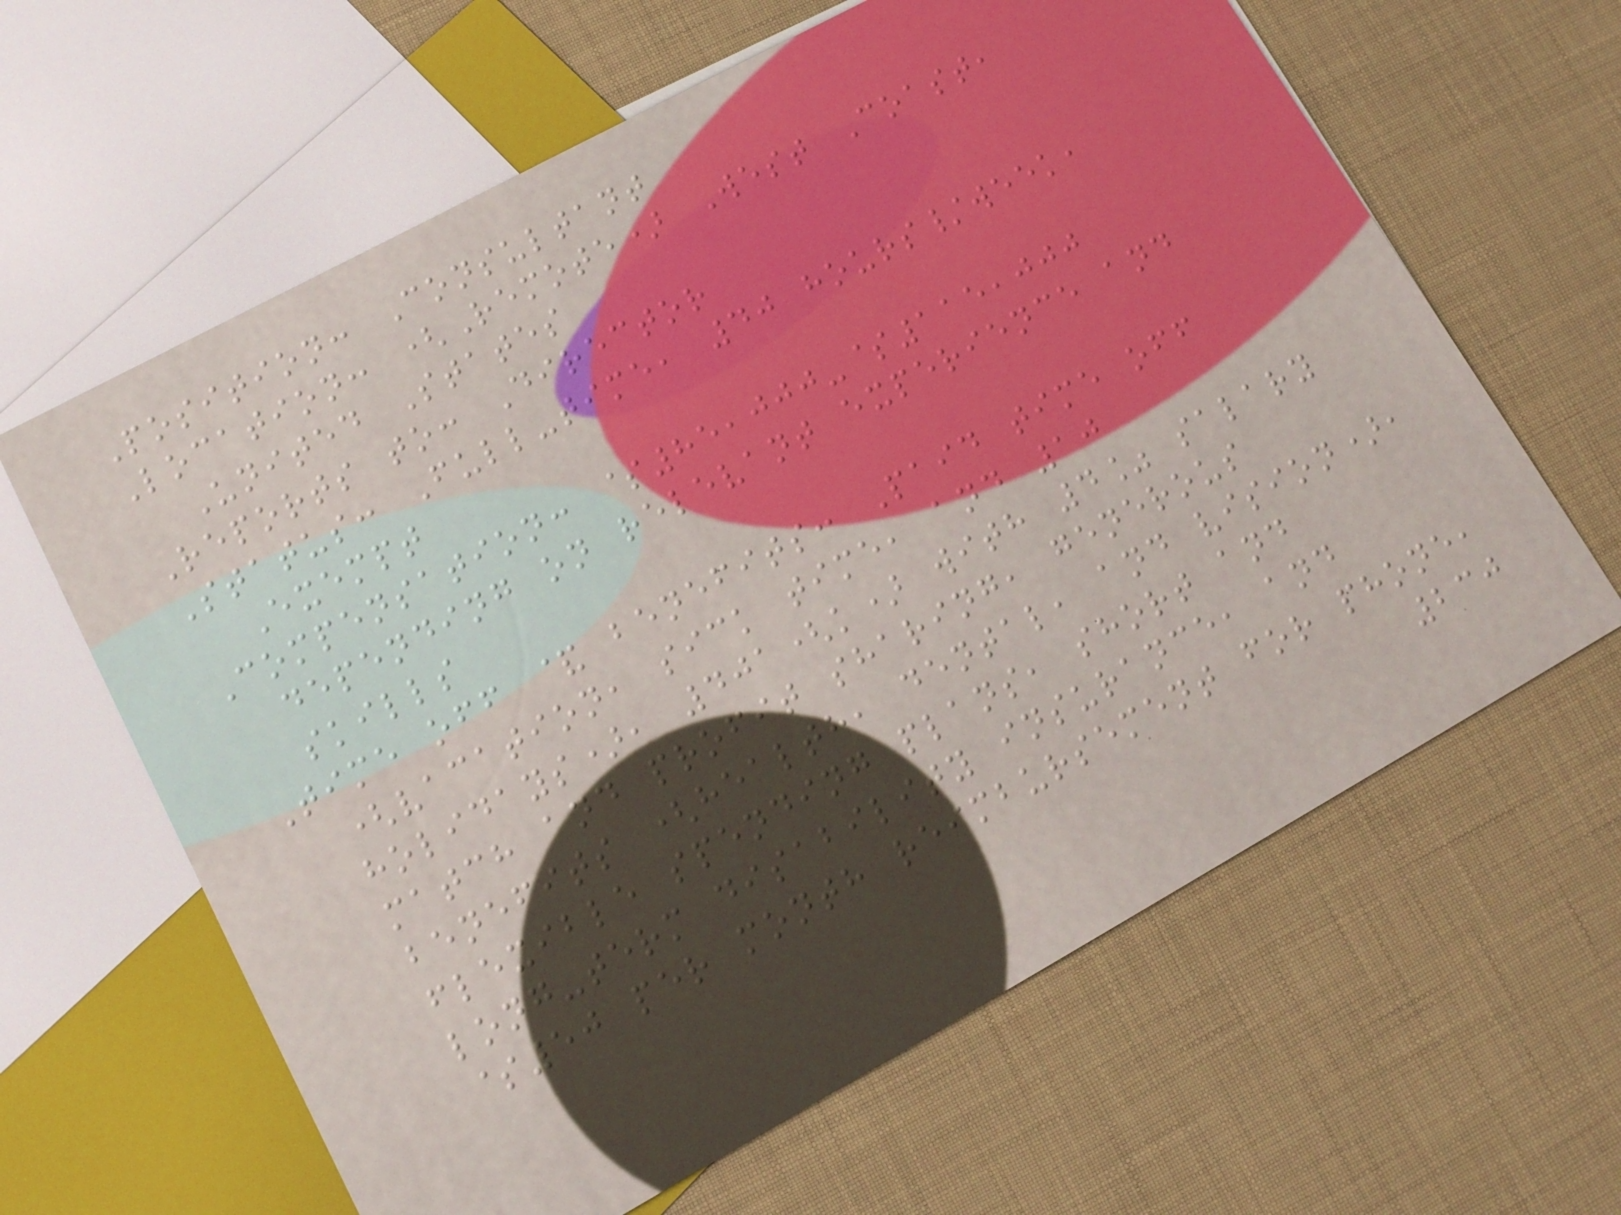Position: Consultant
Location: (Remote) West Coast,
United States
Reports to: Director
Status: Full-time, 40 hours/week,
Exempt
Compensation: $85,000-$115,000
depending on relevant experience and
skills
Time off & benefits: Paid time off
(vacation, sick time, and 10
holidays), 401(k) with 4% salary
match and profit sharing, generous
benefits (health, dental, and vision),
flexible spending plans, short and
long-term disability insurance, and
$50 per month reimbursement for phone,
230
